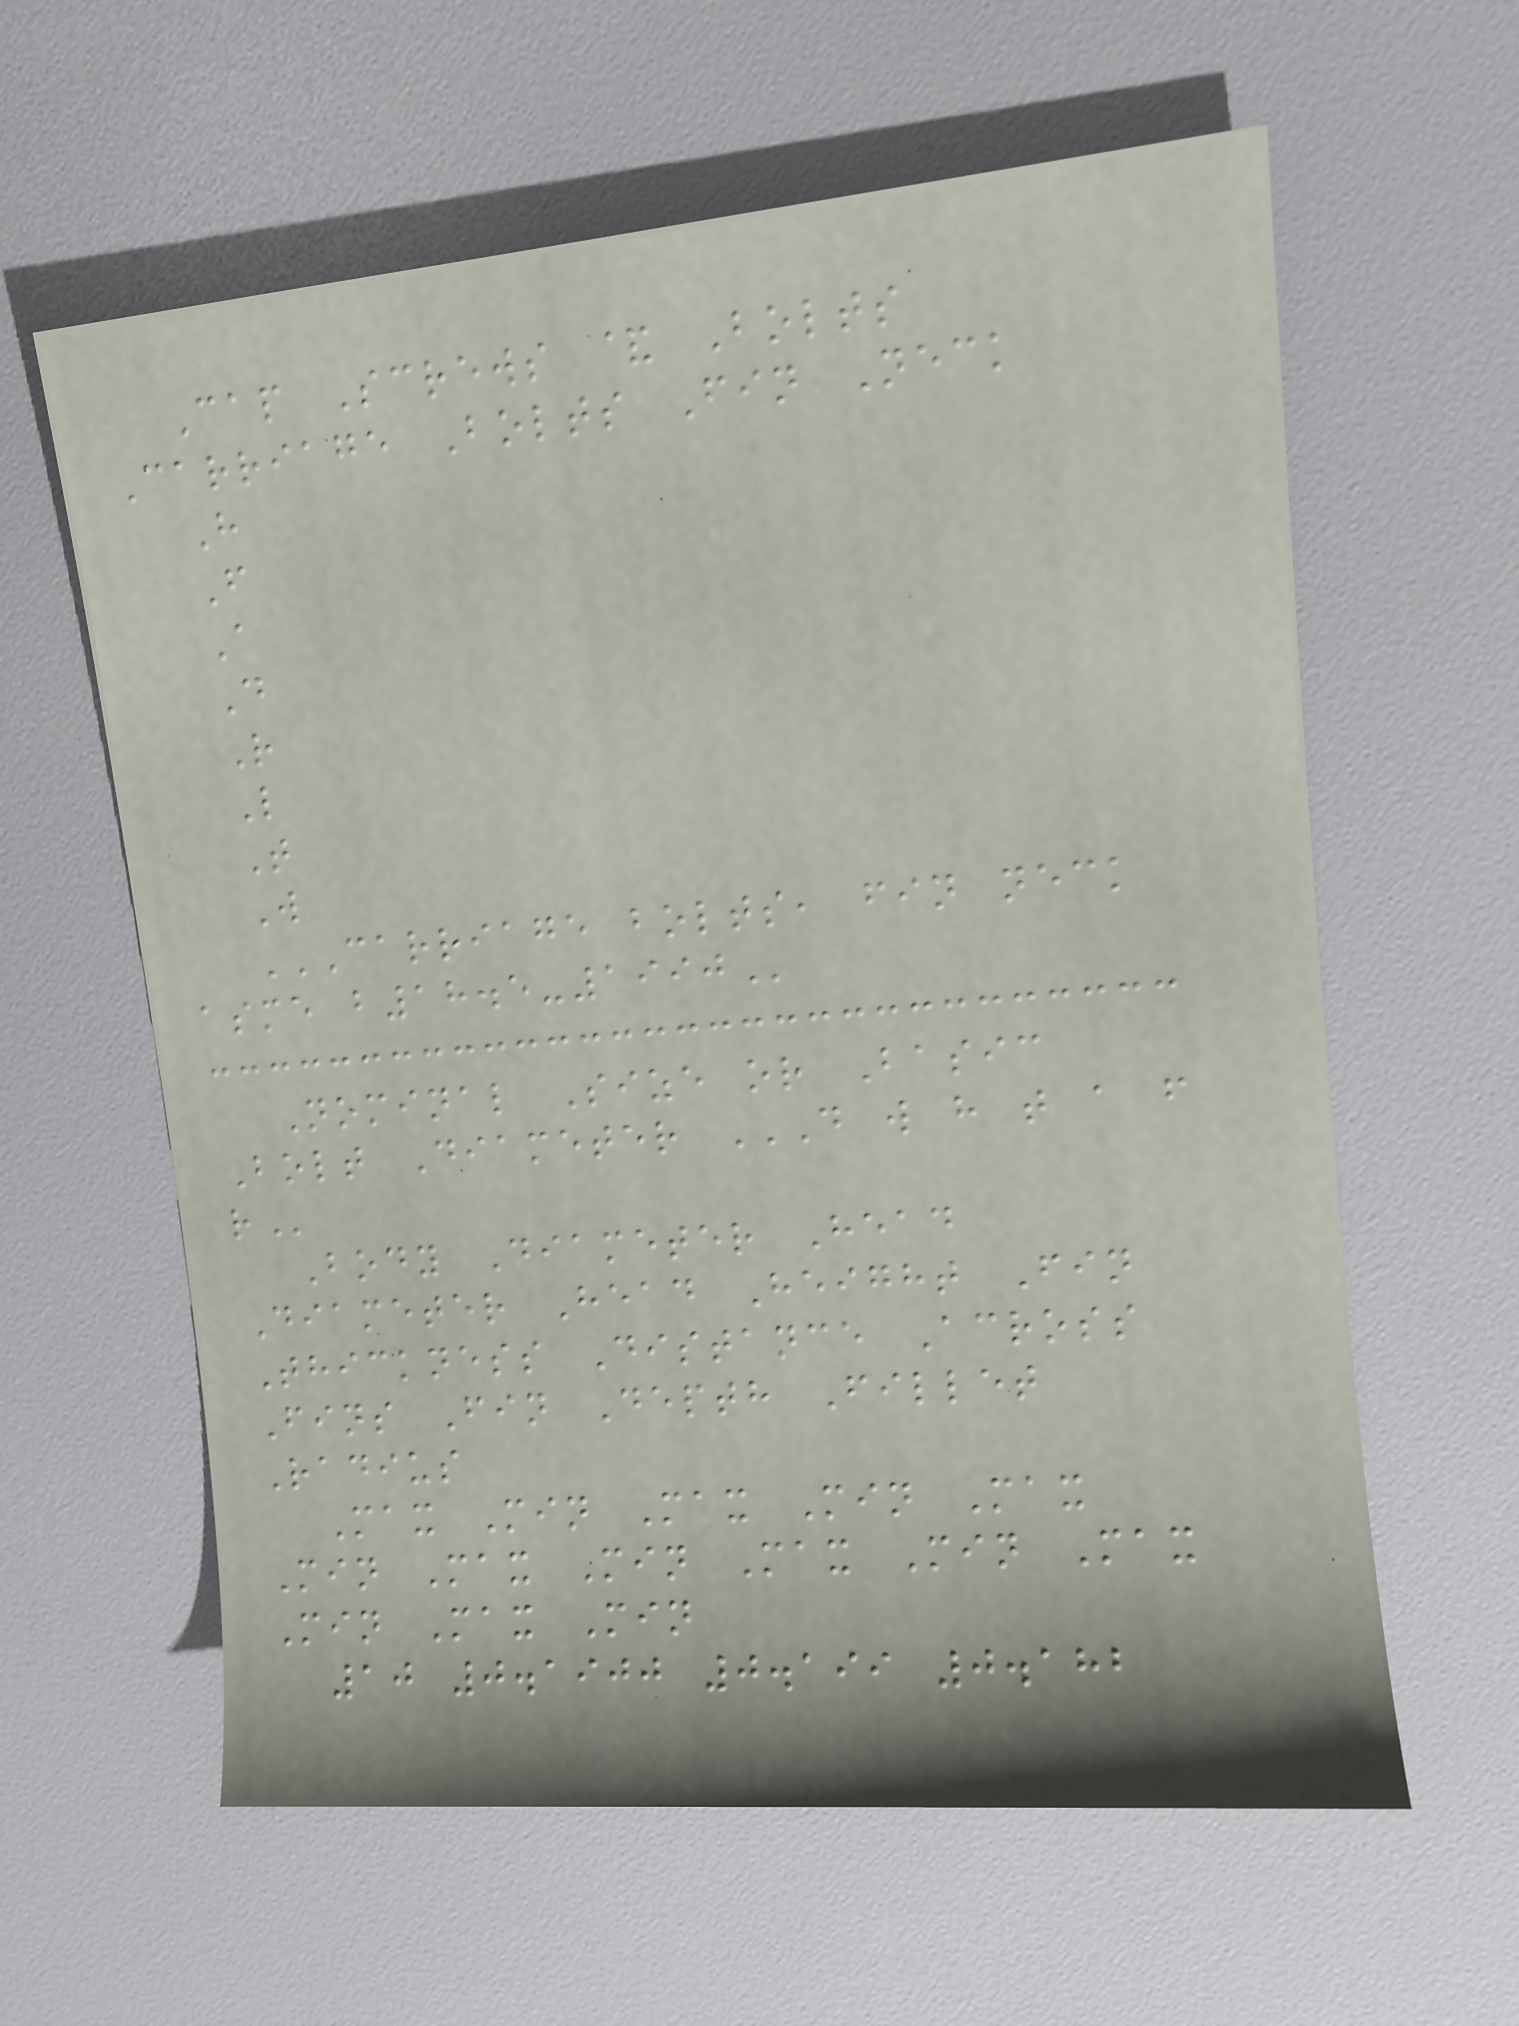Cap Screws & Bolts
Carriage Bolts Fin Neck
H
F
A
D
R
L
T
W
CARRIAGE BOLTS, FIN NECK
ASME B18.5-1990
Nominal Size or Basic
Bolt Diameter D W H T A F
R
Body Diameter Head
Diameter Head Height Fin
Thickness Distance Across
Fins Fin Depth Fillet
Radius
Max Min Max Min Max
Min Max Min Max Min Max
Min Max Min
10 0.1900 0.199 0.182
